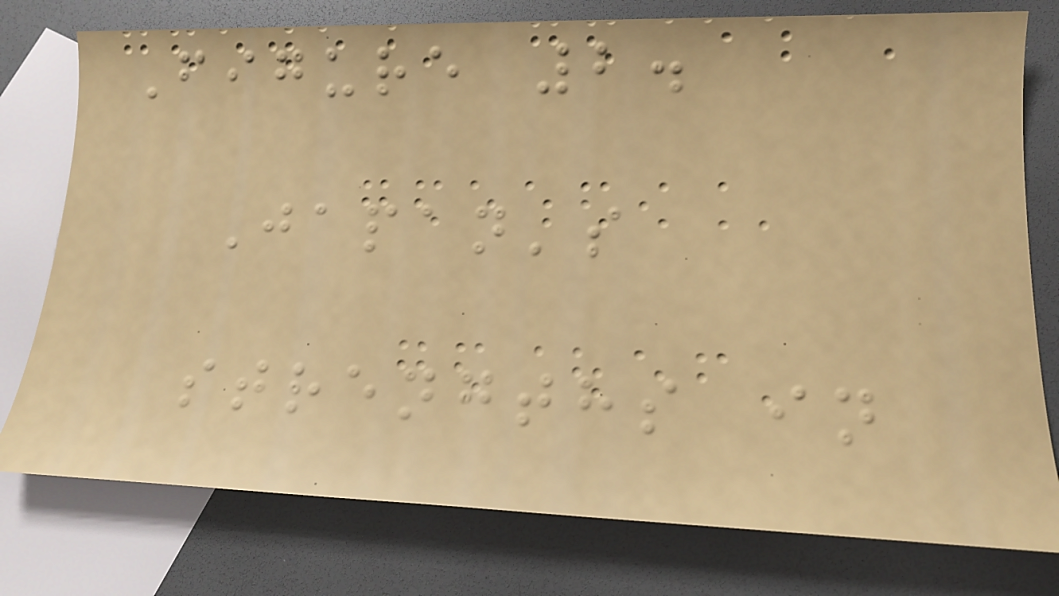Figure 2.
Japan's
strengths in
